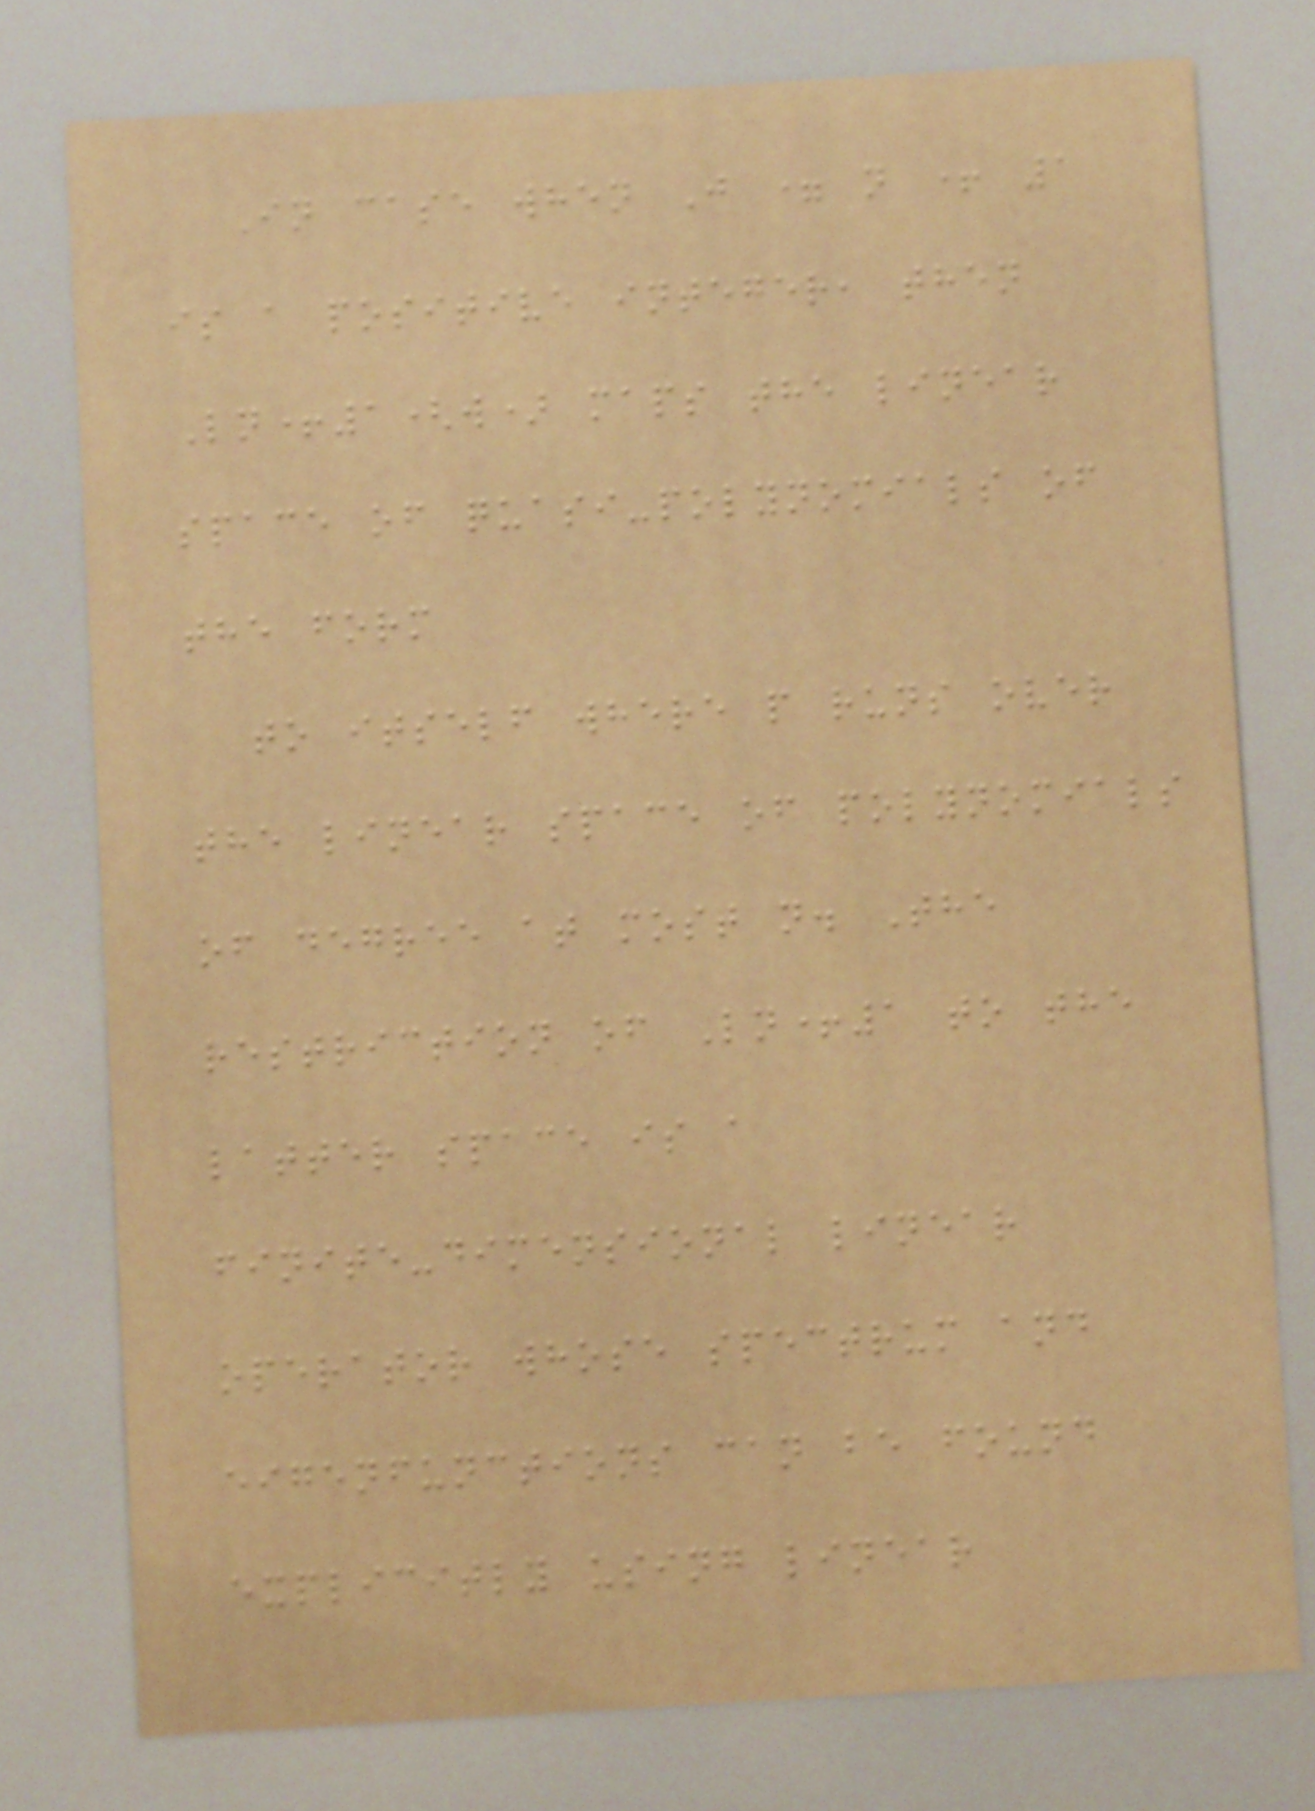In case when J = n + 1
is a positive integer, then
Ln+1(w) maps the linear
space of quasi-polynomials of
the form
to itself where p runs over
the linear space of polynomials
of degree at most n. The
restriction of Ln+1 to the
latter space is a
finite-dimensional linear
operator whose spectrum and
eigenfunctions can be found
explicitly using linear
